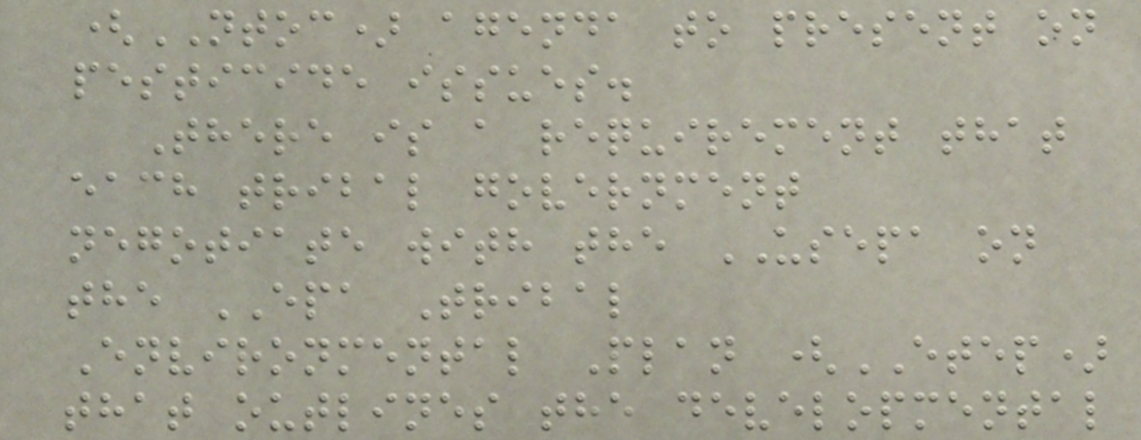(NTOC) agenda to present on
pesticide issues.
There is a requirement that
each tribal government
negotiate with the USEPA on
the EPA Tribal
Environmental Plan (ETEP)
that outlines the developmental
